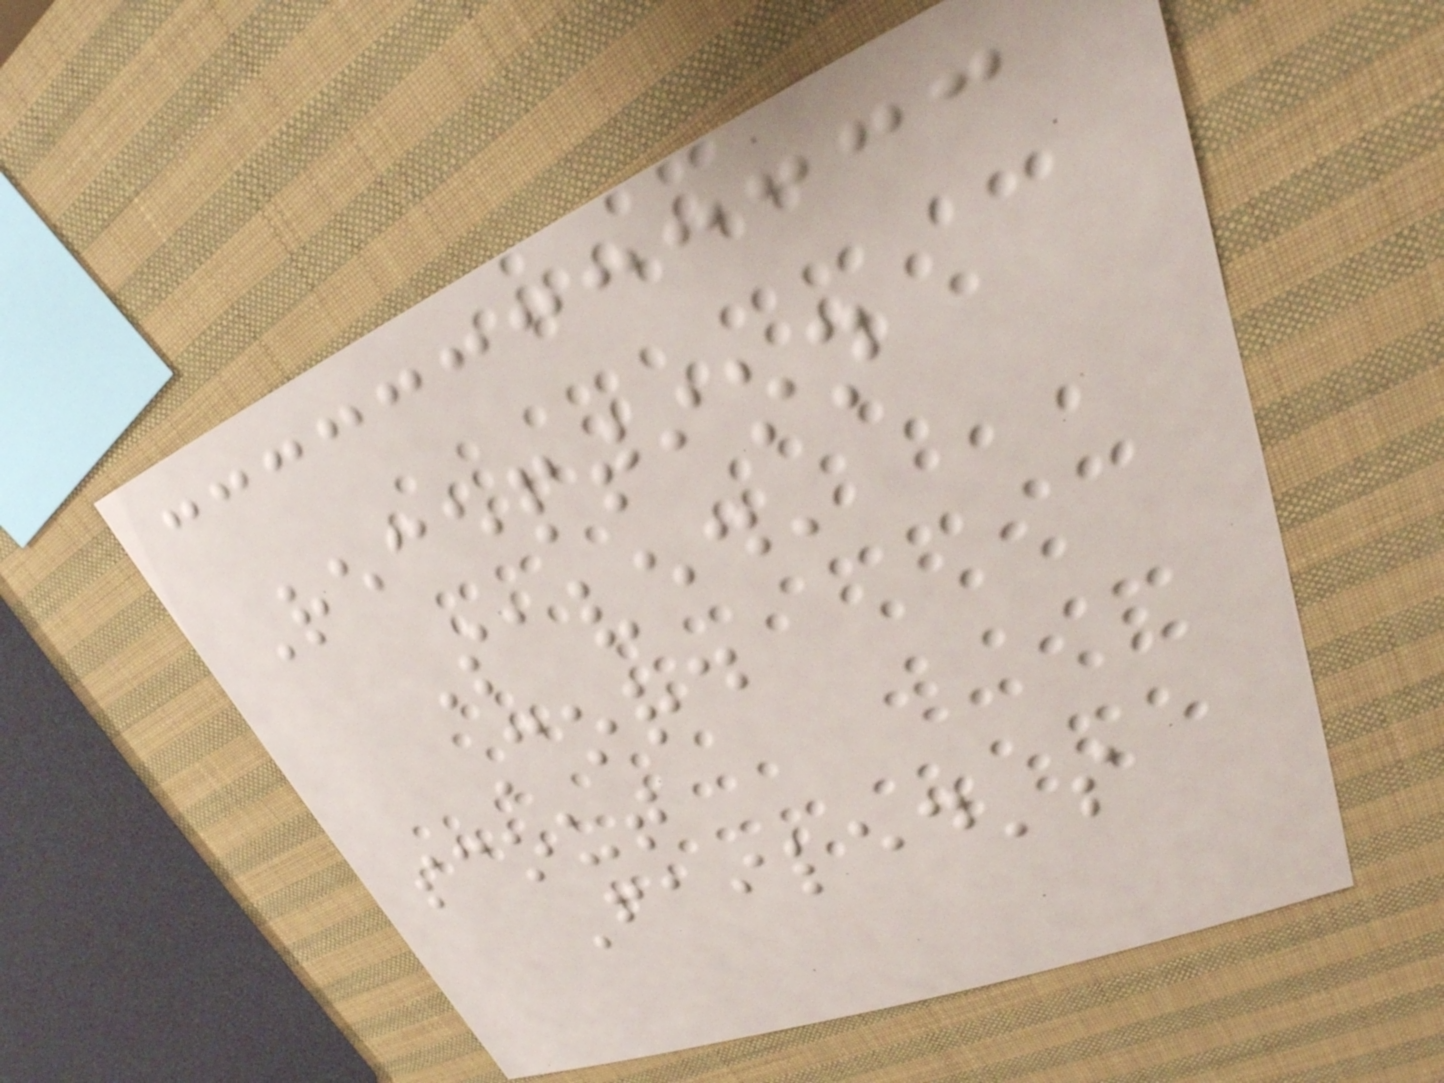Reception
Saved,
Cord
scout
Failed's
